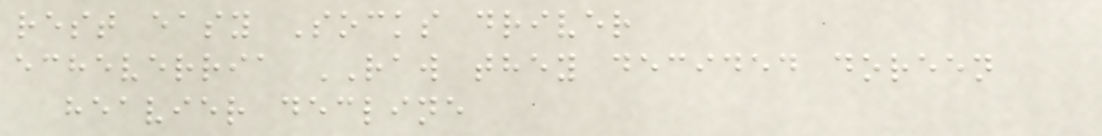rest easy Socks driver
echeverria RAW they decided doreen
heavier decline
